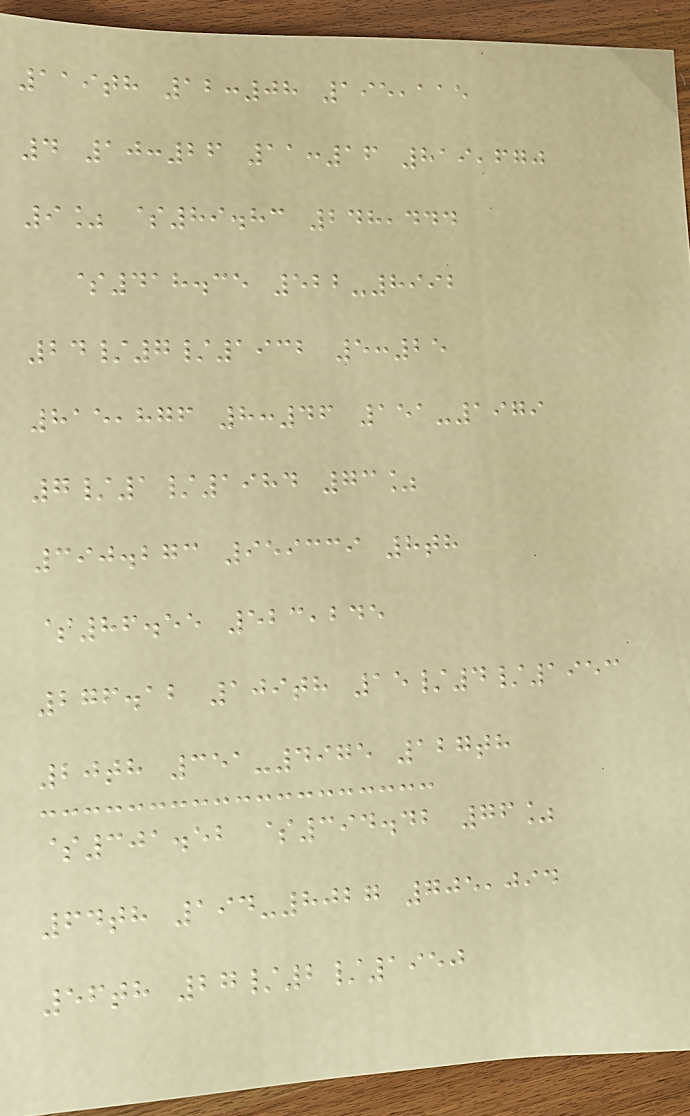119th 12:08 195,115
4 10:26 11:16 819,670
9% $89.83 248,444
$418.35 522-8992
24/7/1932 5:25
815,876 8:46 151-1979
7/1/1984 73%
390.273 959339 8th
$86.55 523,245
276.12 109th 15/4/1953
20th 351-4975 127th
$301.52 $394.42 76%
64th 194-8027 705,094
56th 27/2/1950
